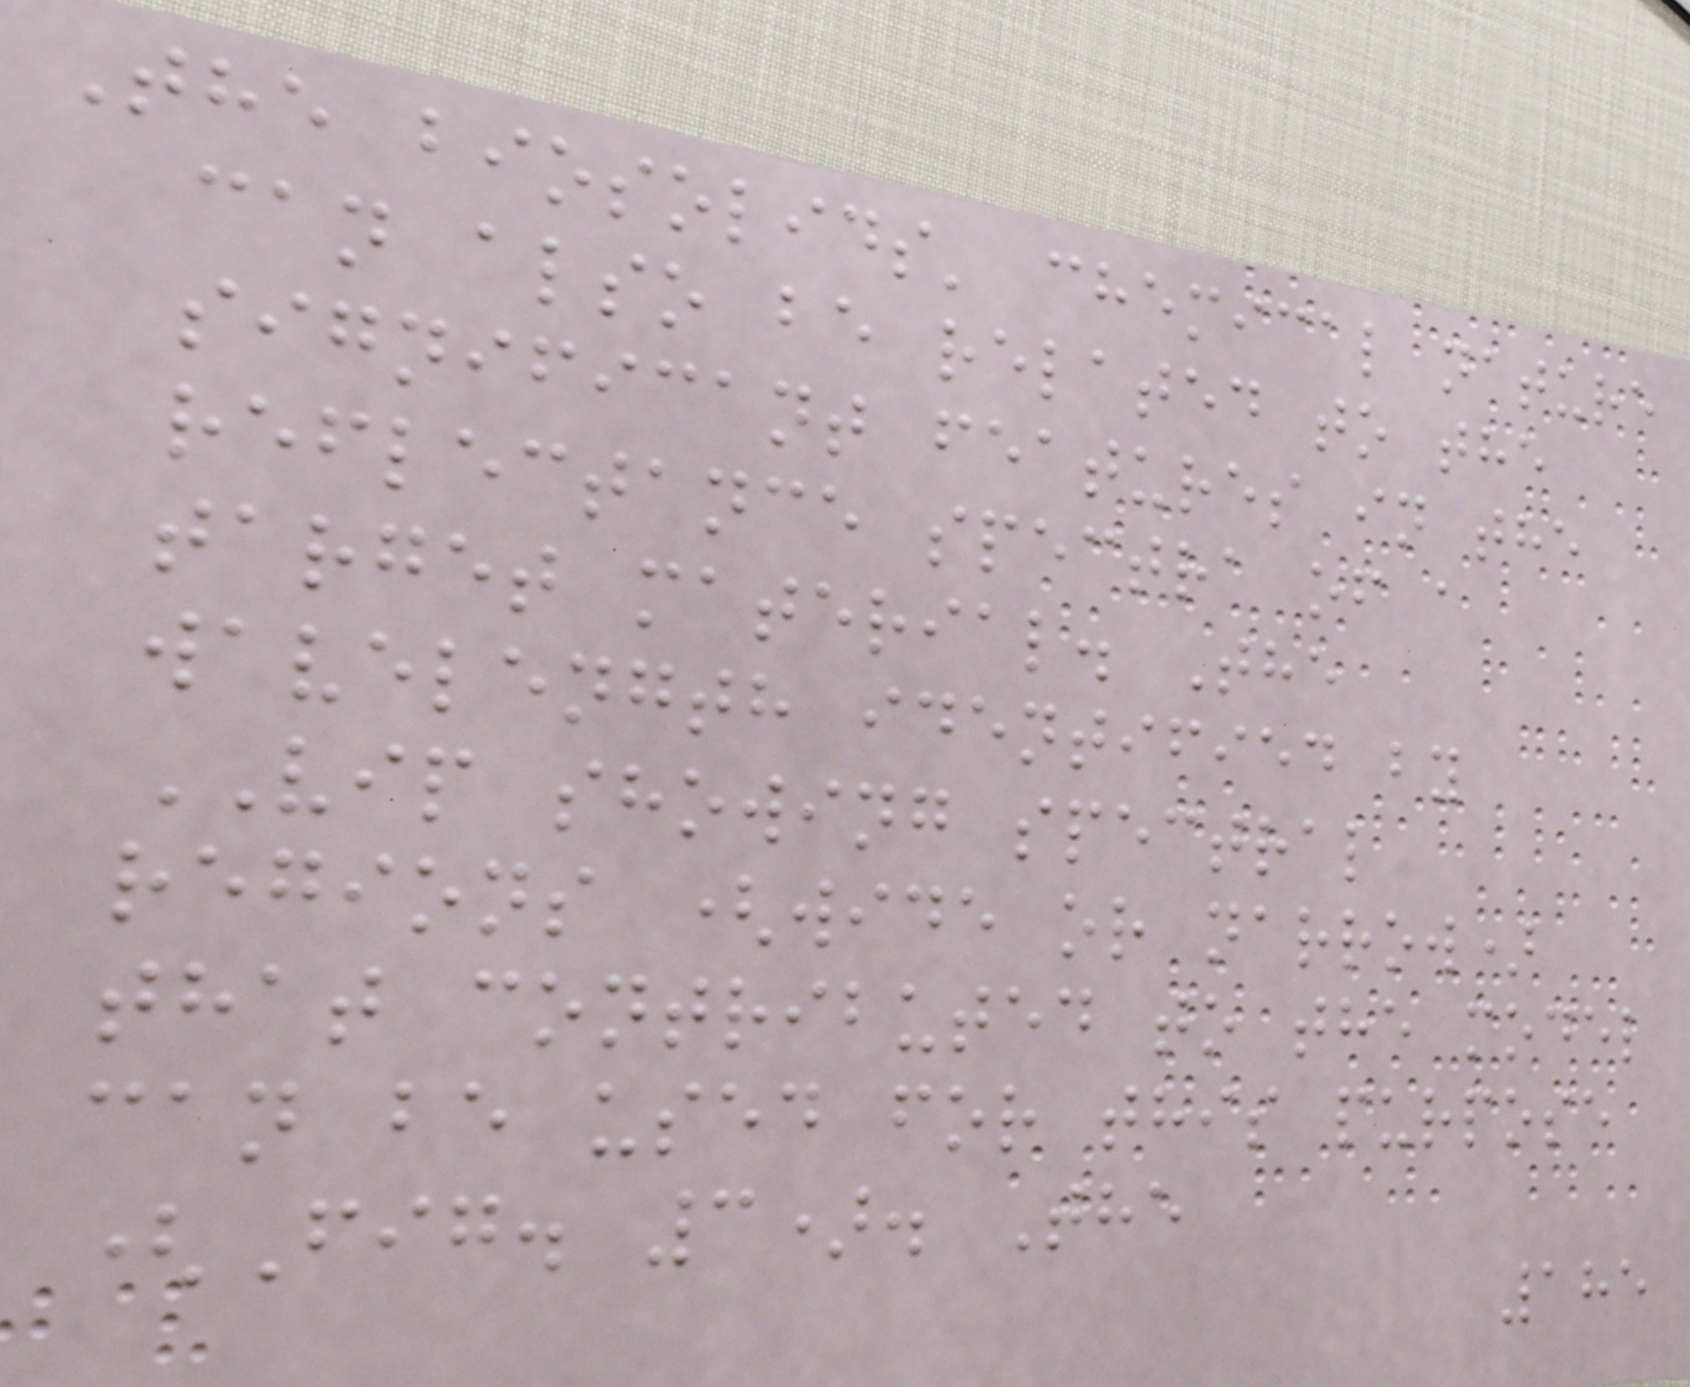The biosolids' chemical nature
can also be related to the
significant features in the
reflectance spectra of a
target material. The
wavelength identified by
VIP showing spectral
regions (wide or narrow)
that contributed to the model
can be used for this purpose
(Fig. 3). The
185
